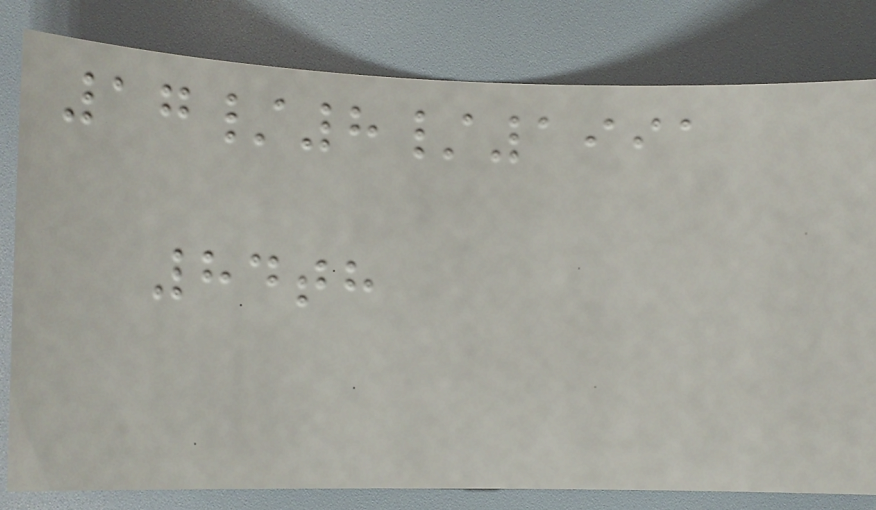17/8/1991
84th
